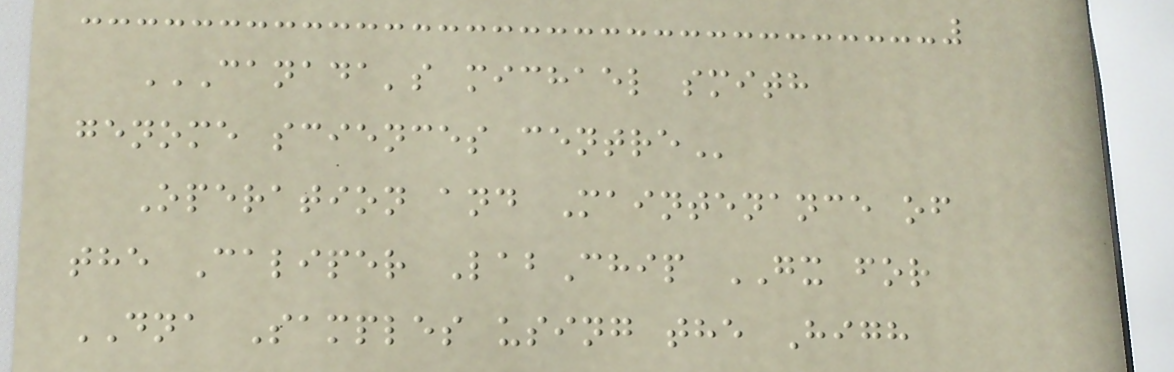CANADA'S MICHAEL SMITH
GENOME SCIENCES CENTRE
Operation and Maintenance of
the Caliper LabChip GX for
DNA Samples using the High
